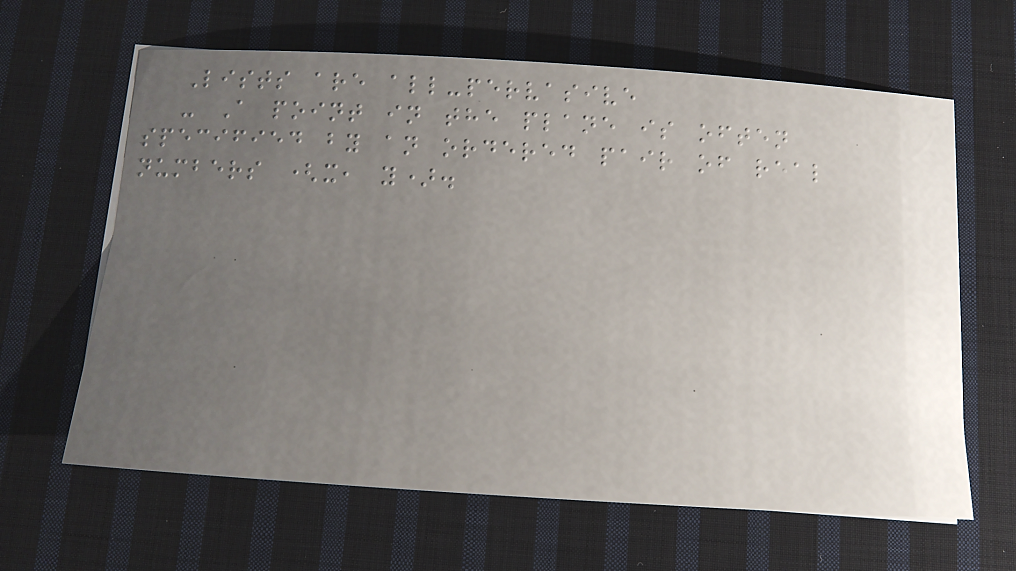Lists are all-pervasive
- A point in the plane is often
specified by an ordered pair of real
numbers (x, y).
